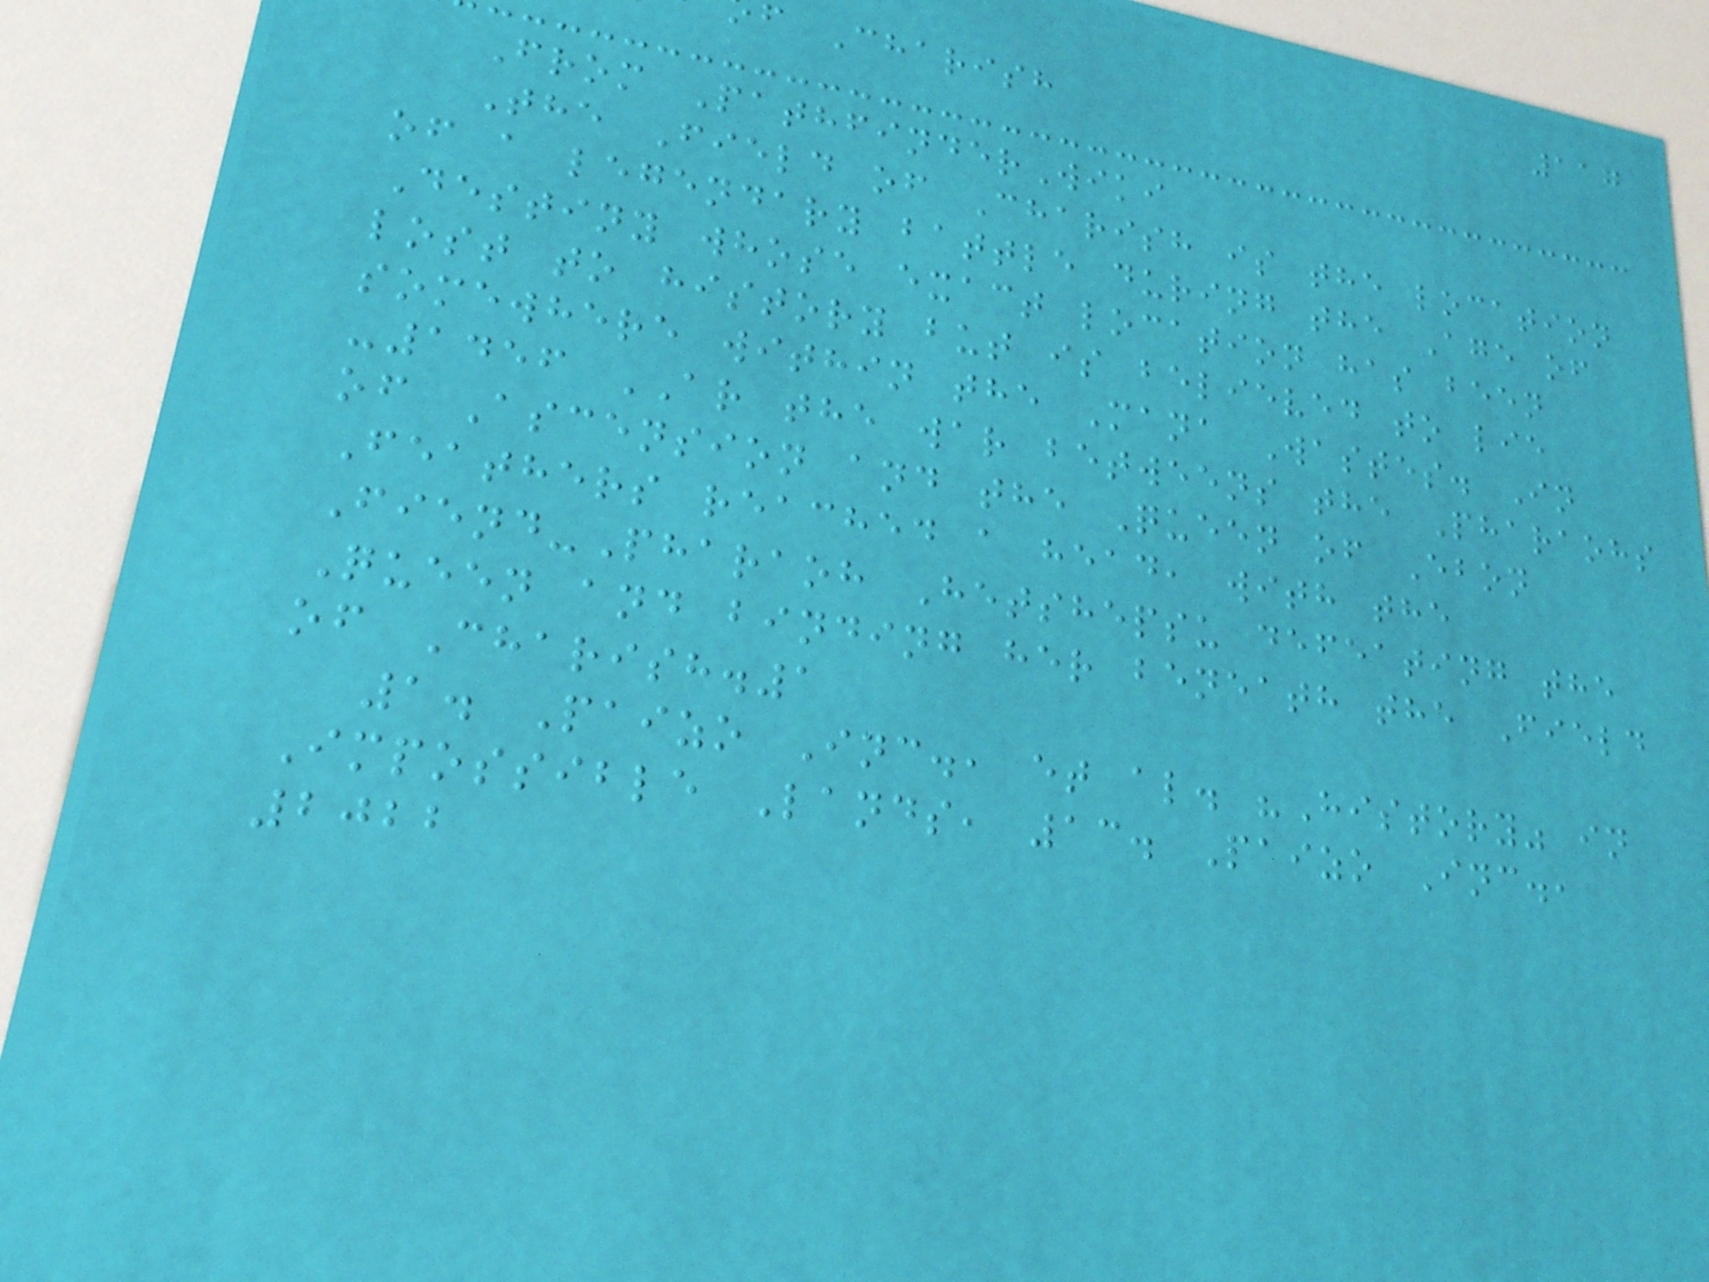117
f Charish
From PathfinderWiki
The Field of Charish is the location
of a legendary battle during the Age of
Destiny whose exact location has been
lost to history but is believed to lie
somewhere within the Mana Wastes. In
-1456 AR the war betweens the Pharaohs
of Ascension and the Queen of Ebon
Feathers reached a head, with the
Fiend-Pharaoh Hetshepsu defeating the
Queen and binding her beneath the Field
of Charish.1
1. Paizo Inc., et al. "History" in
Impossible Lands, 13. Paizo Inc.,
2022
